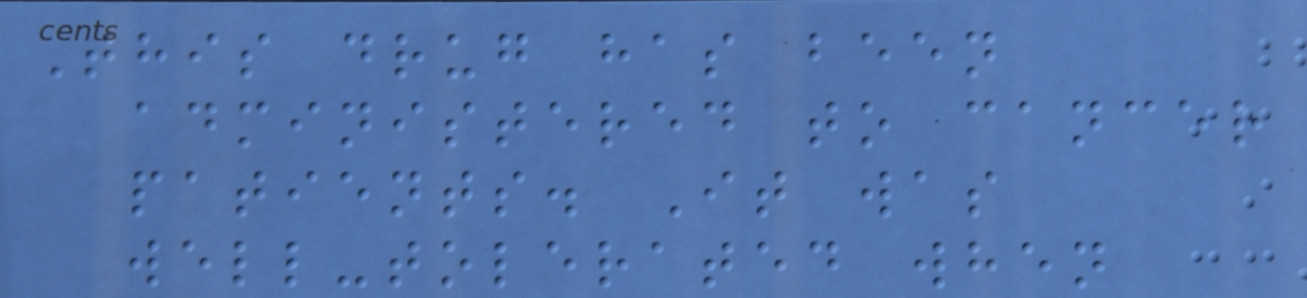This drug has been
administered to cancer
patients. It was
well-tolerated when
